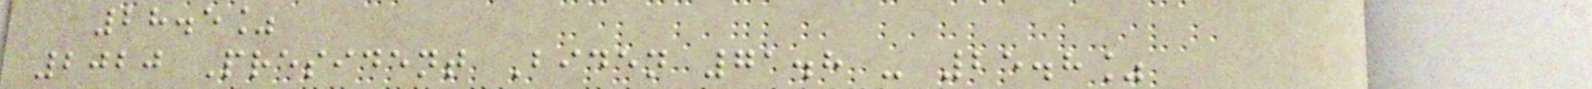28.5%
2020 President Biden 71.8 - 25.8%
